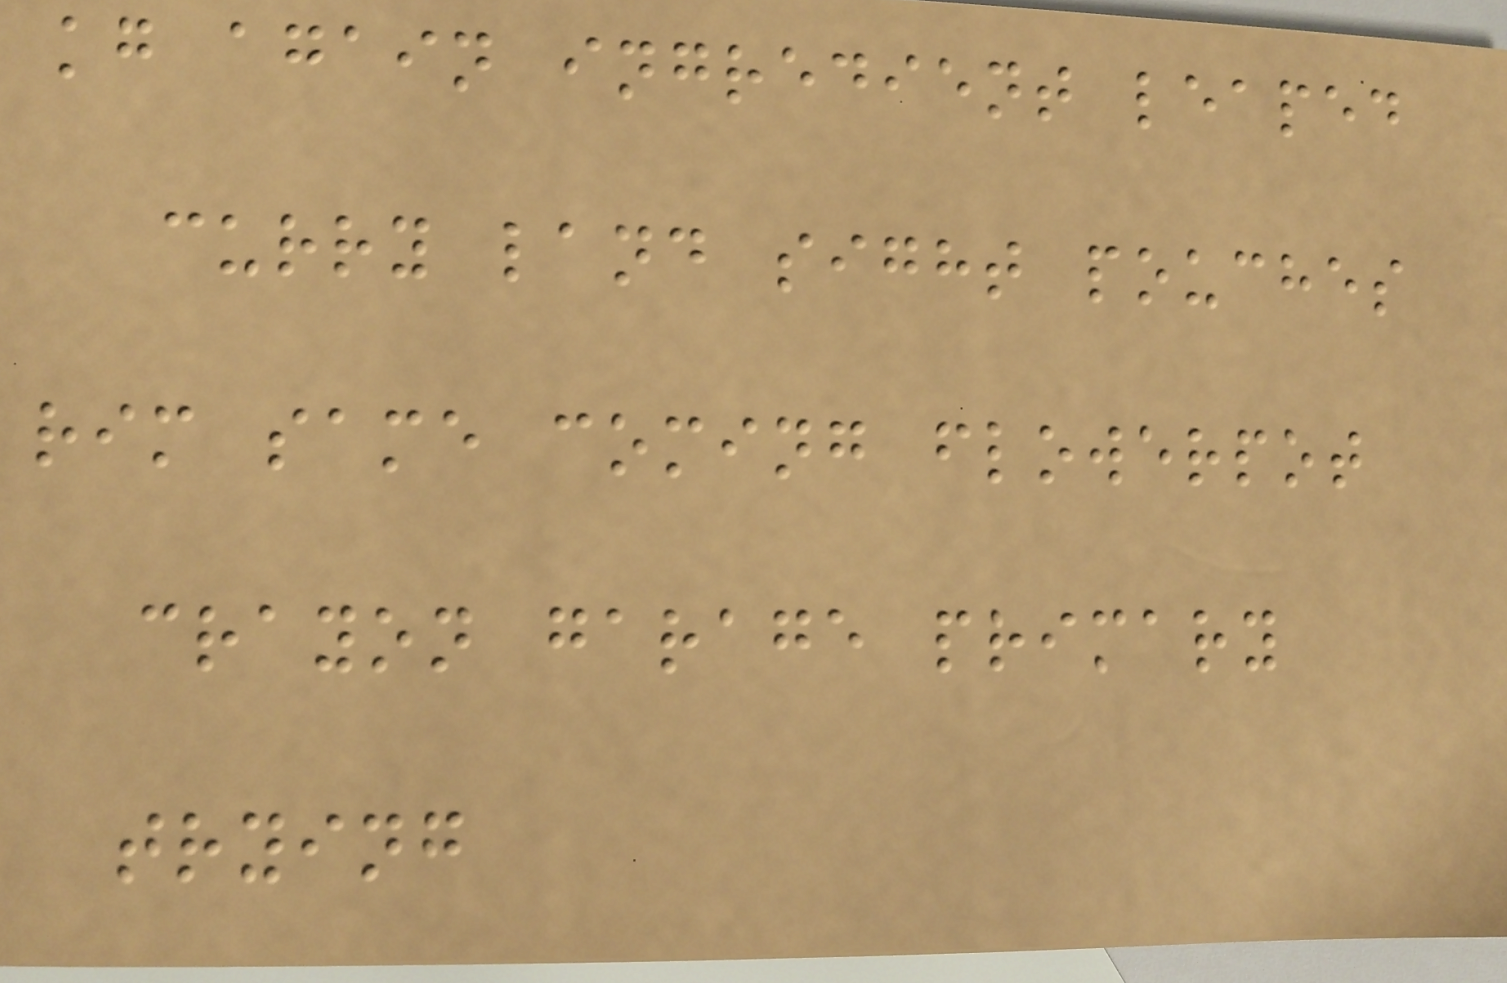kg again ingredient leaped
curry land sight pouches
rim same coming flowerpot
crayon garage primary
trying
